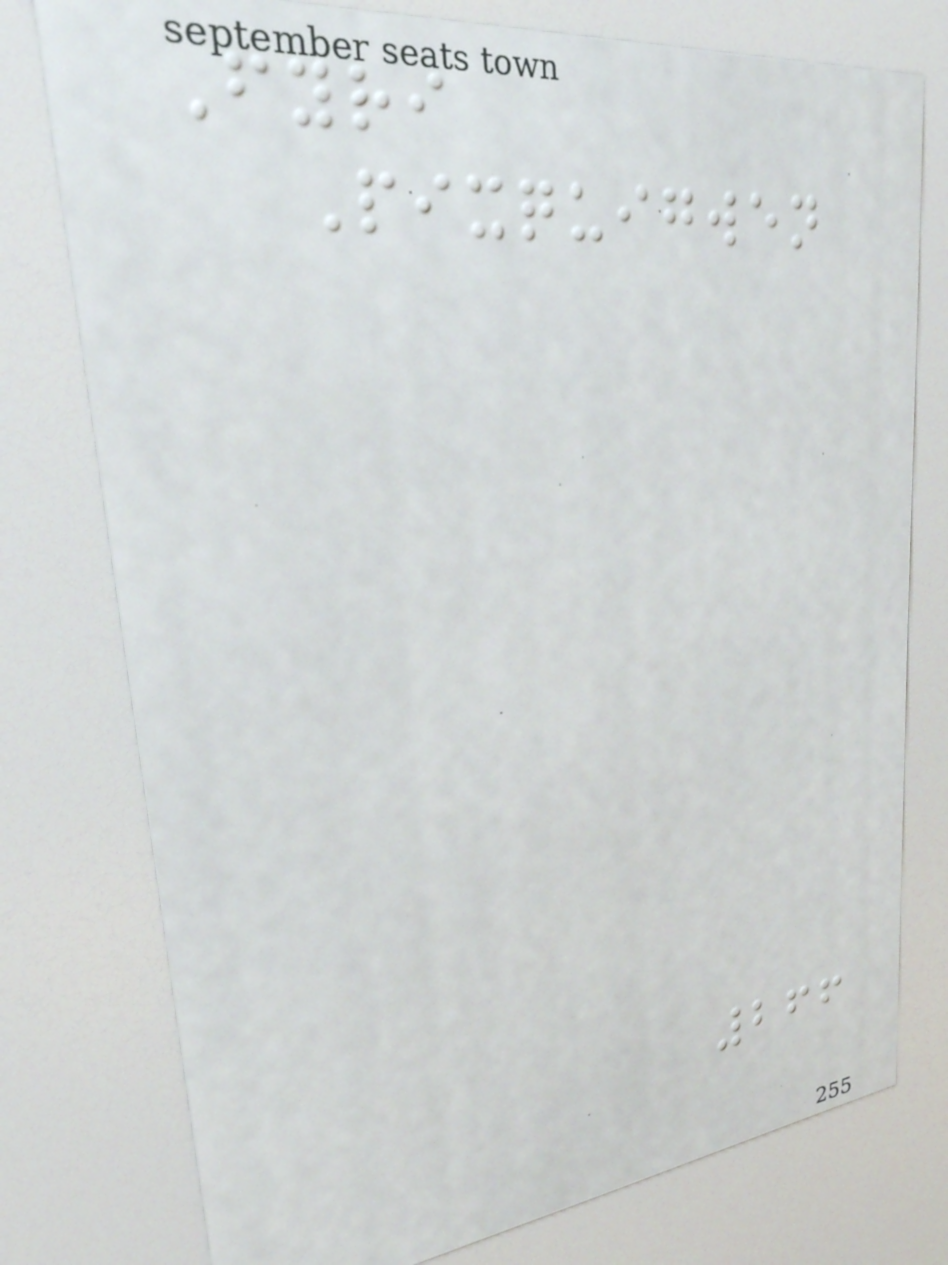Fyri
Pixquigwen
266
